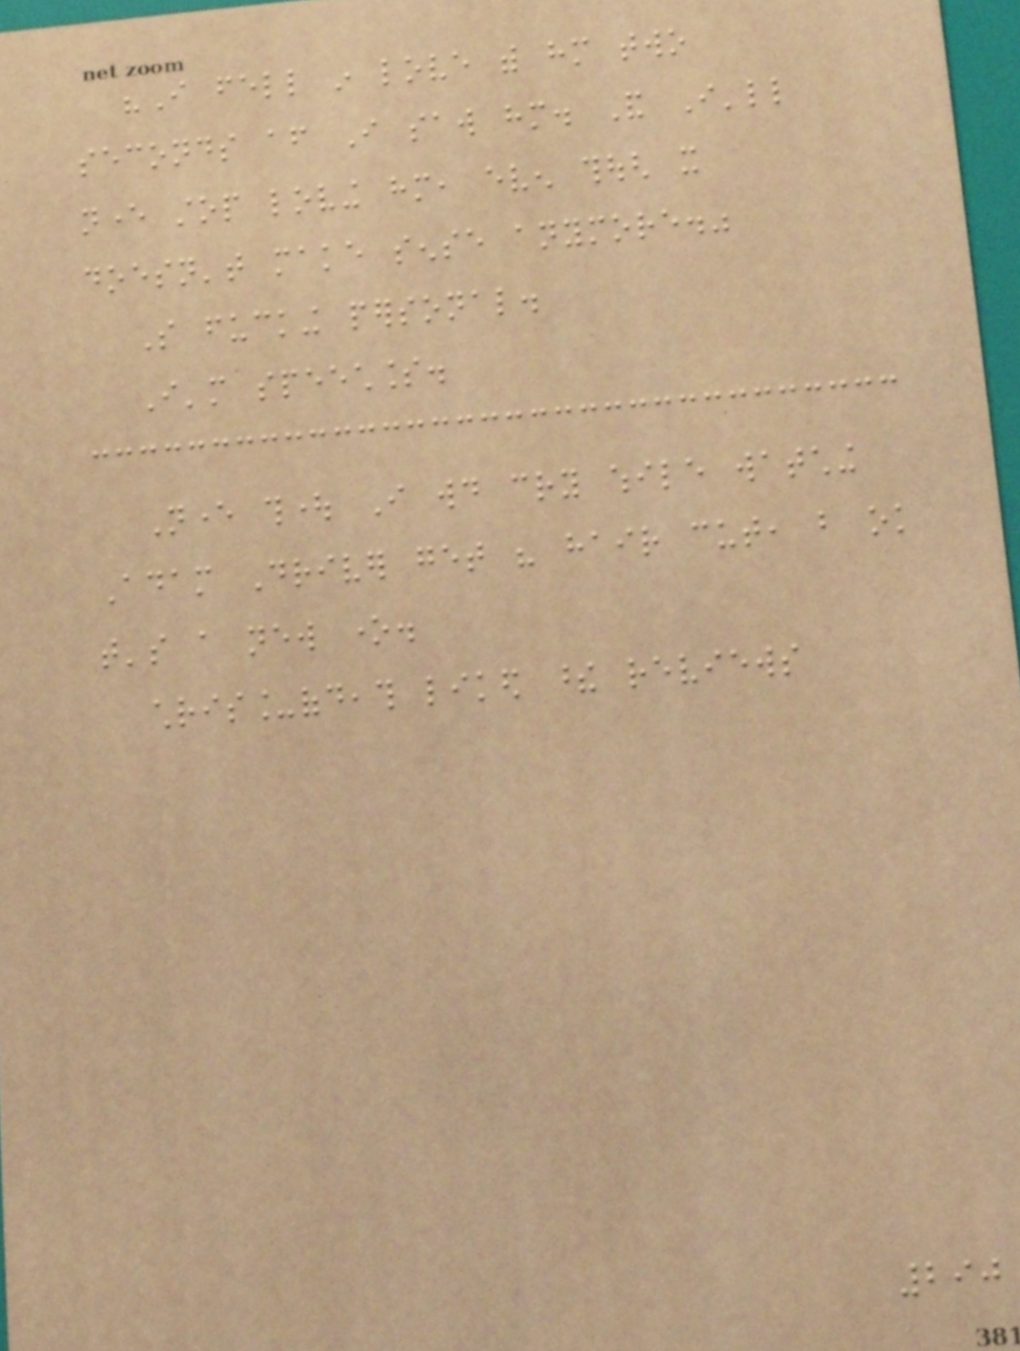"I fell in love with him two
seconds after I saw him. And I'll
never stop loving him, even though it
doesn't make sense anymore."
So fucking personal.
I'm speechless.
Never thought I would cry while watching
Adam Driver get his hair cut, but ok
that's a new one.
chris_ofdeath liked these reviews
290
